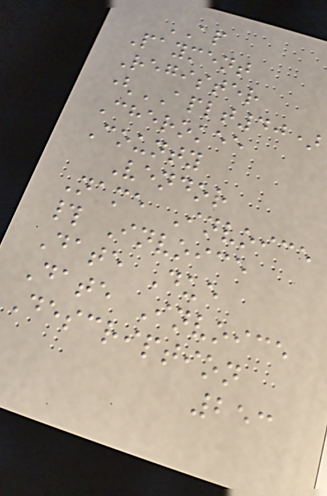AP
Payment
Register
(APLT40)
Cherokee
County
Vendor
Name Invoice
# Invoice
Date Due
Date Invoice
Description
253
